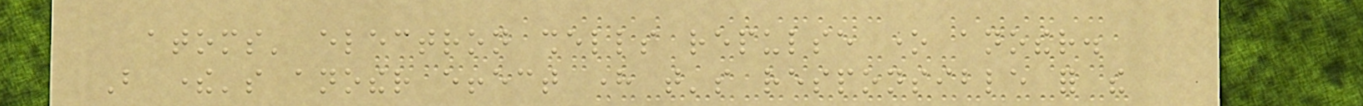atoms' electron shells repulse one another.
But there's another effect here that's responsible for the
